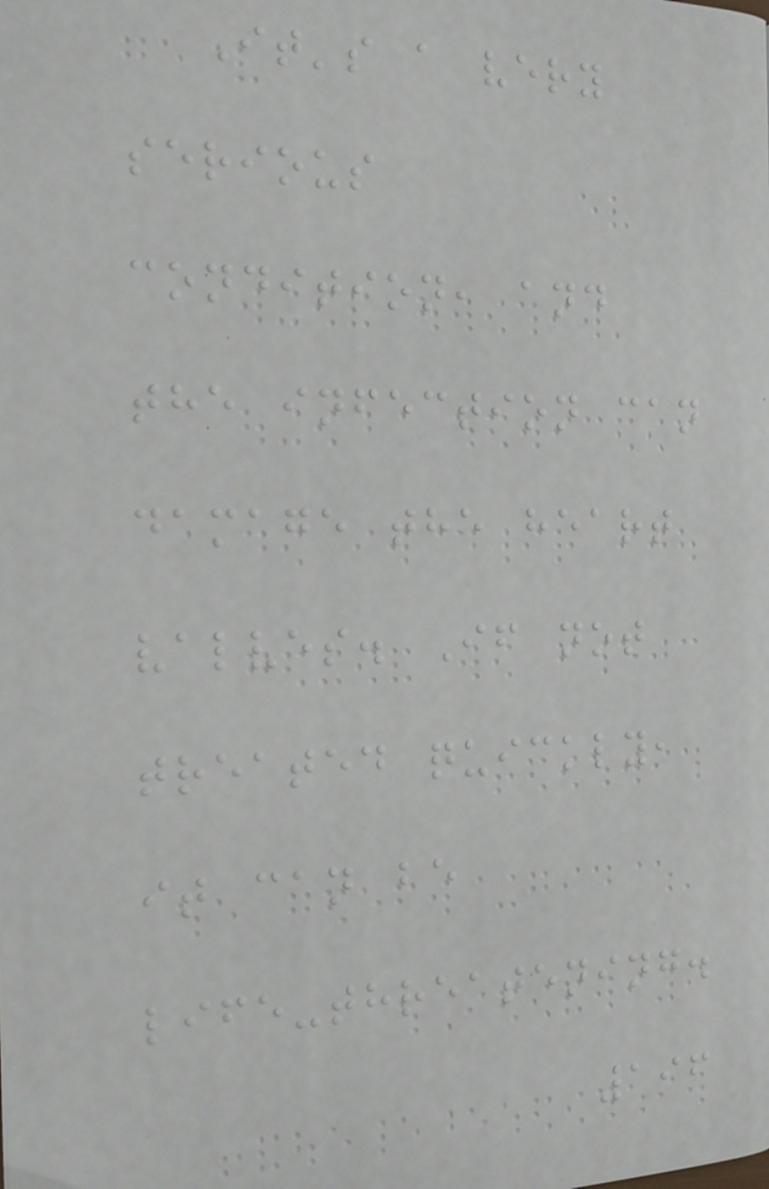It's a very
serious
condition, and
the infection can
damage the heart
valves. If not
treated quickly,
it can be
life-threatening.
196
